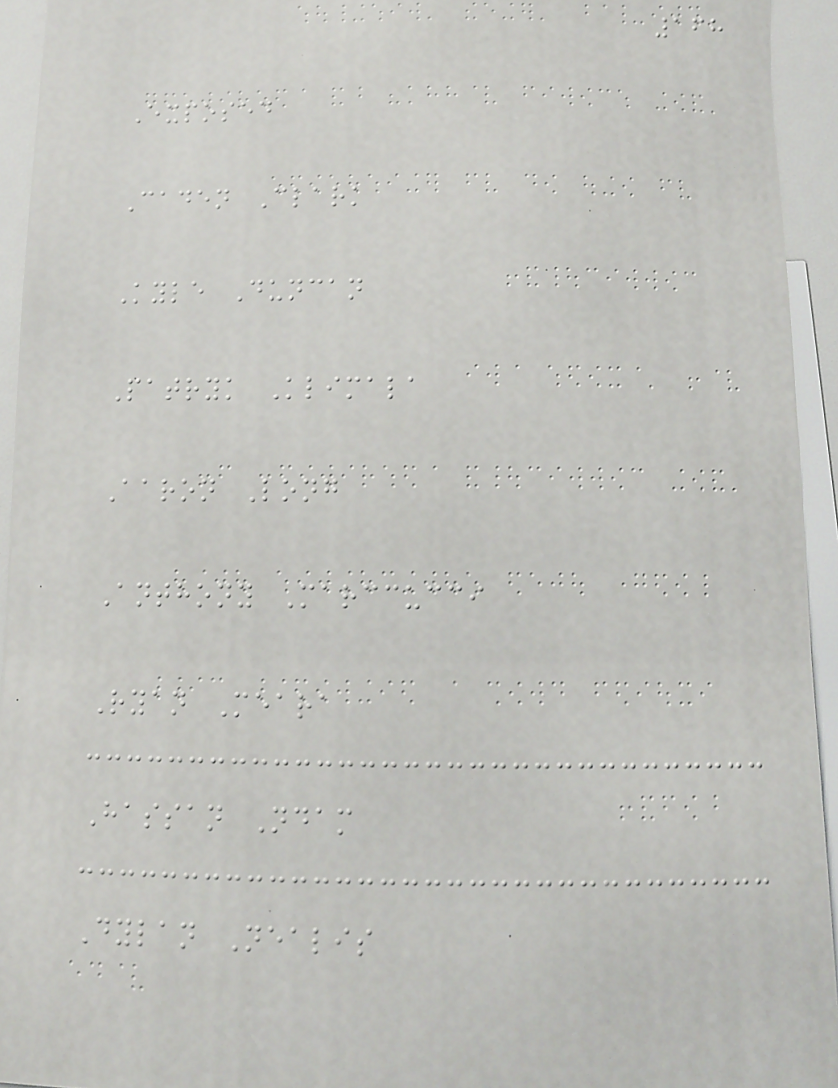168
Exposed
Caden Clark
Kyle Duncan
Patryk Klimala
Aaron Long
Anthony Marccucci
Ryan Meara
Hassan Ndam
Dylan Nealis
